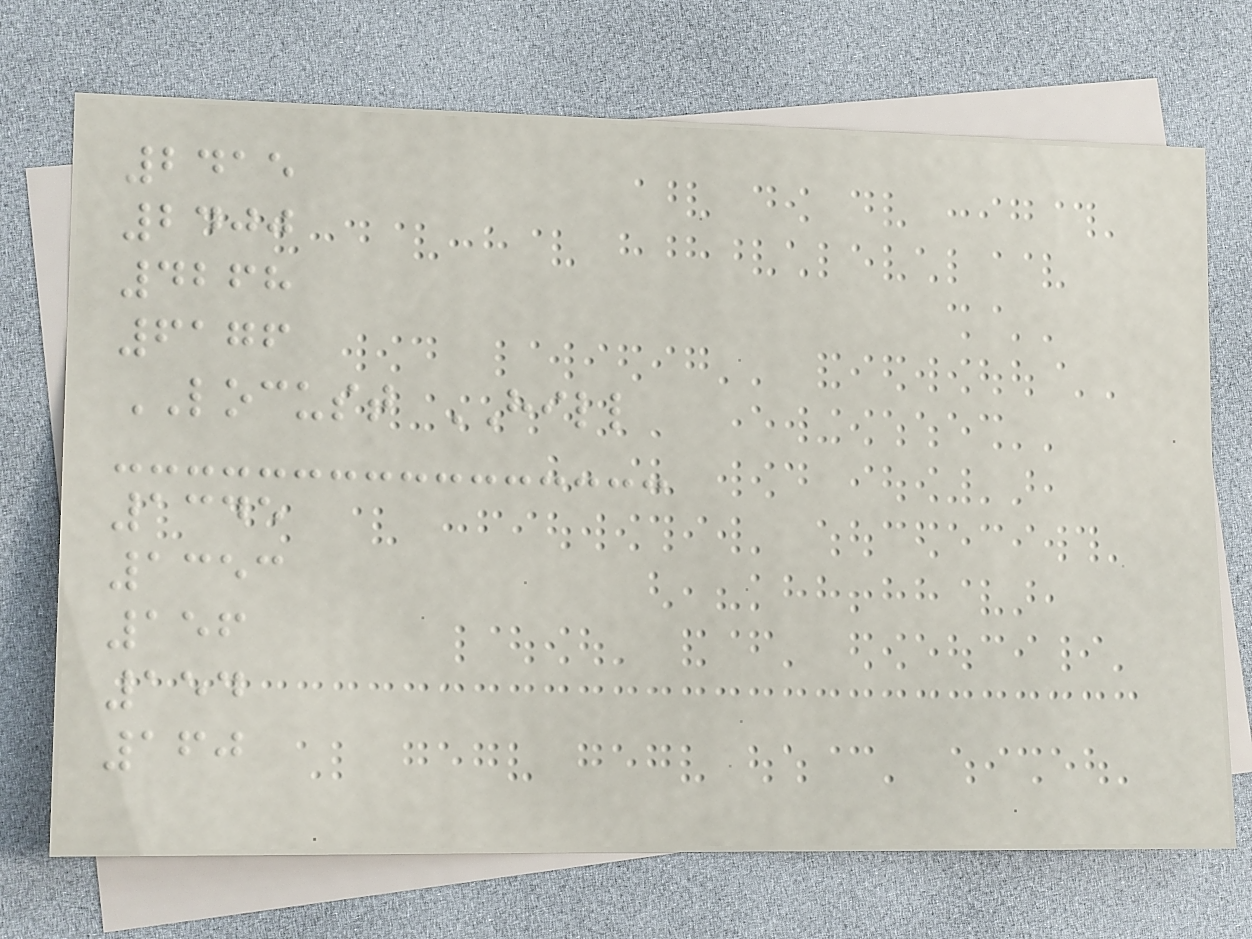2415
2400
4268
6176
LOCUST HILL
1345
1353
156
154
160
